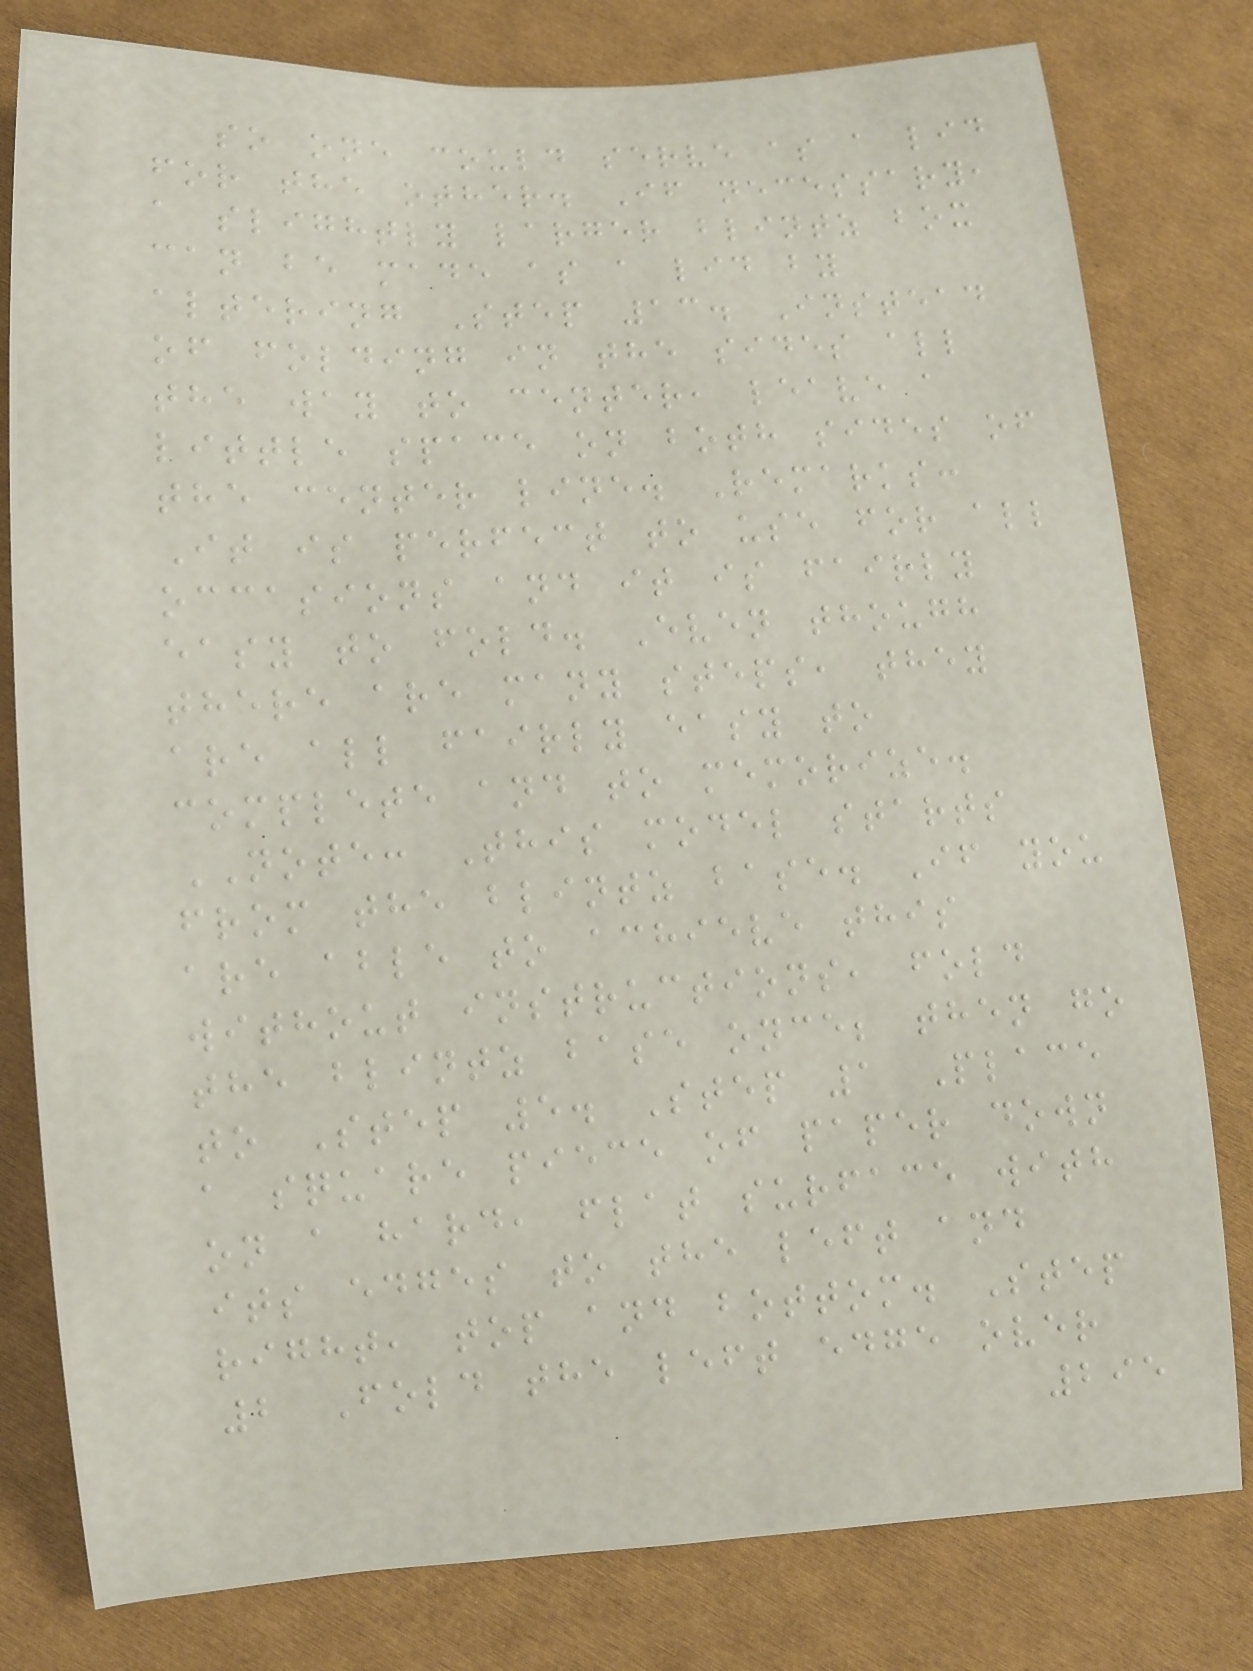so one could serve as a lid
for the other. If necessary,
a slightly larger blintz box
can be made as a lid by
altering Step 13. Instead
of folding in the sides all
the way to center, leave a
little space on both sides of
the center line. Remarks:
It is perfect to use for all
occasions and it is fairly
easy to fold. Even though
there are many steps, they
are all fairly easy to
complete and to memorize.
NOTE: This model starts
from the blintz base. If you
are able to achieve this
without instructions, fold
the blintz base once; then go
to Step 5. Step 1 Place
a square piece of paper down
on a hard, flat surface with
its edges to the left and
right, top and bottom. Step
2 Fold the left edge over
295
